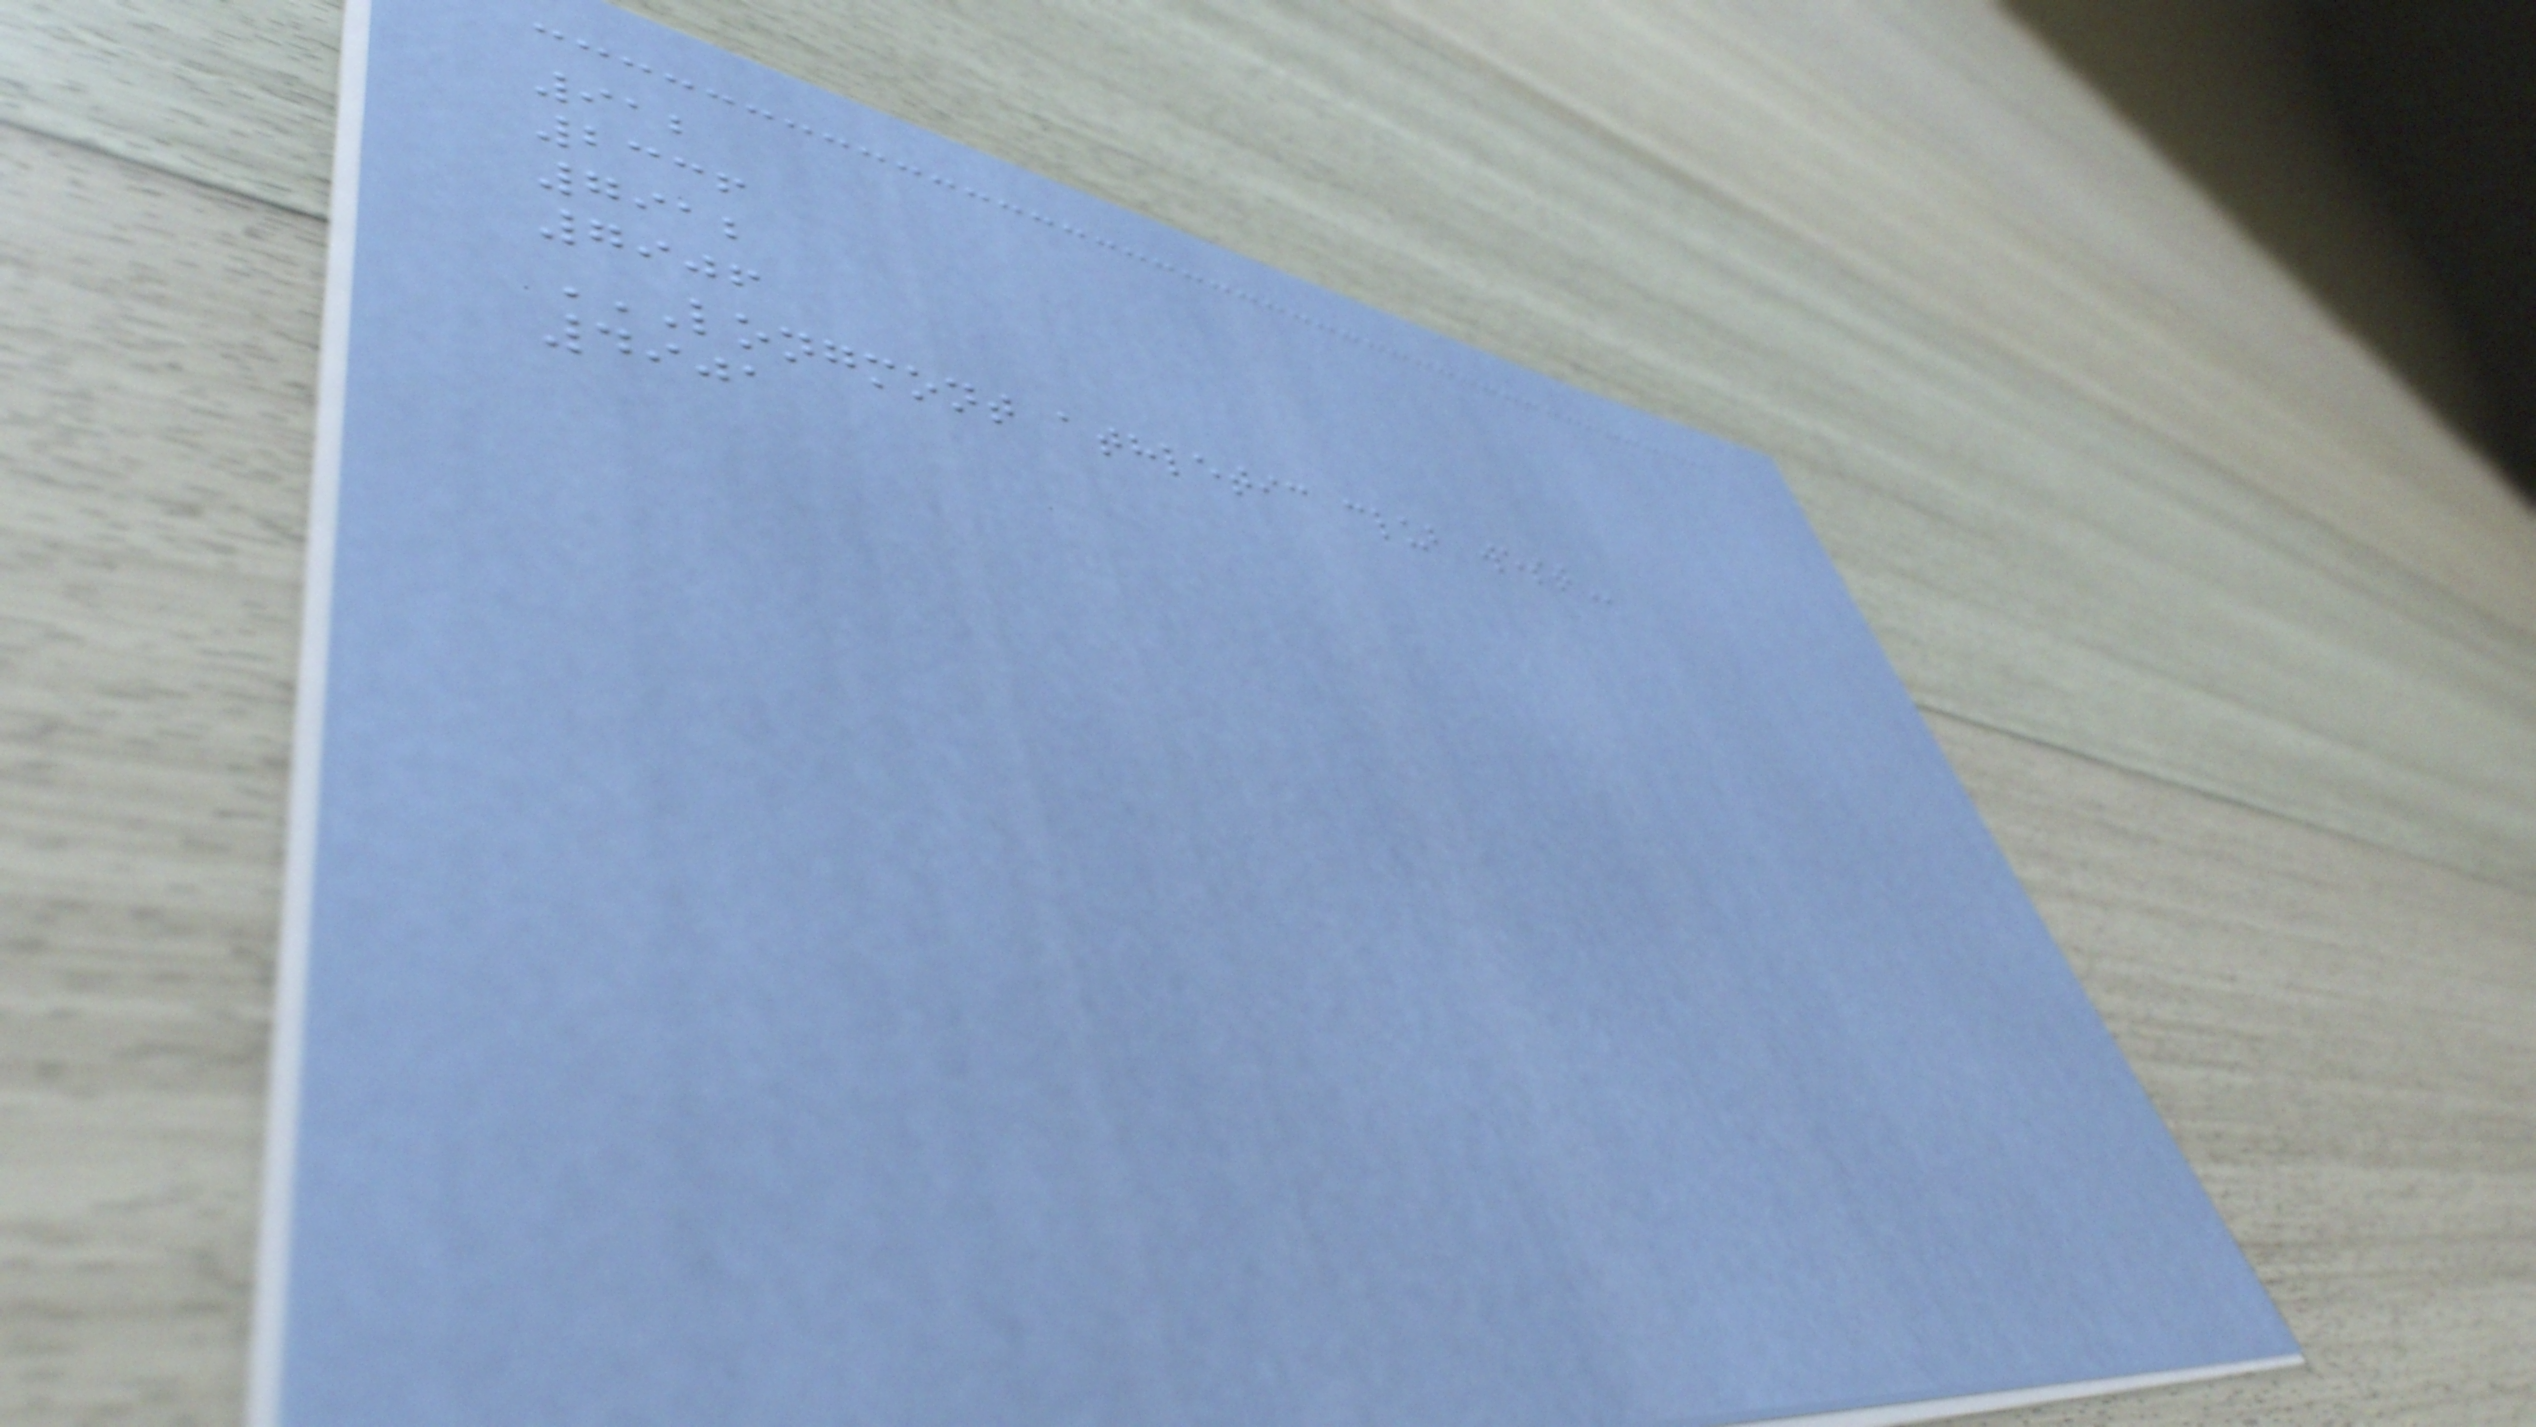912
2336
7912
7906
LONGMONT ATHLETIC CLUB WEST
4901
